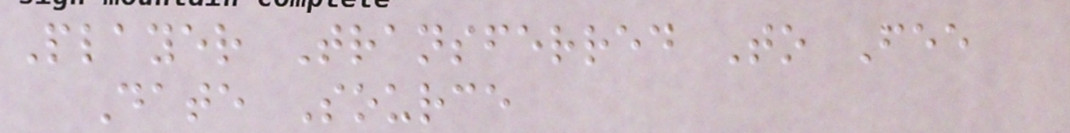Player Transferred To Fee
Date Source
